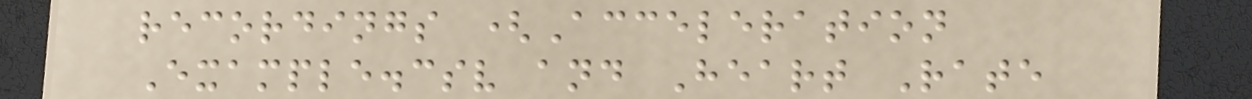recordings (Acceleration
Example.csv and Heart Rate
